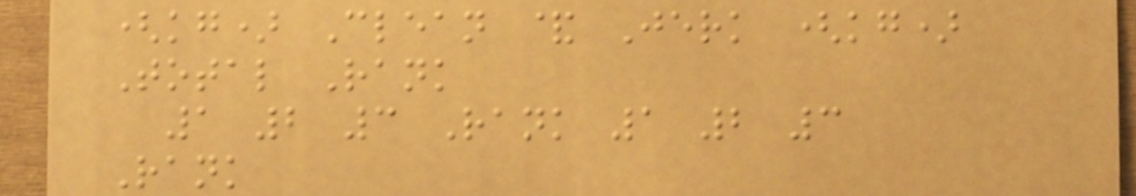(kg) Clean & Jerk (kg)
Total Rank
1 2 3 Rank 1 2 3
Rank
